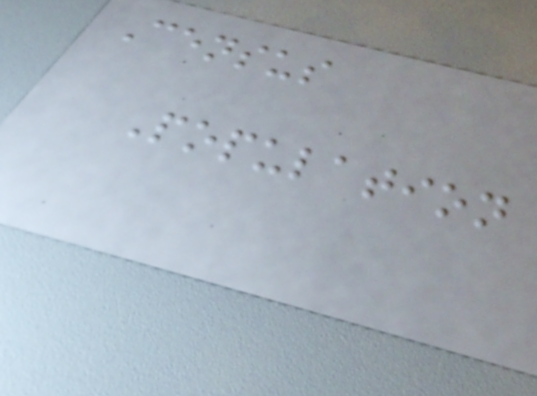Census
Population
